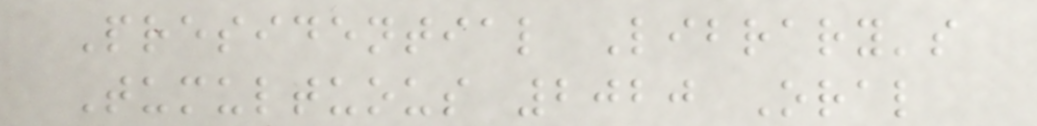Presidential Library's
Tumultuous 2020 Oral
